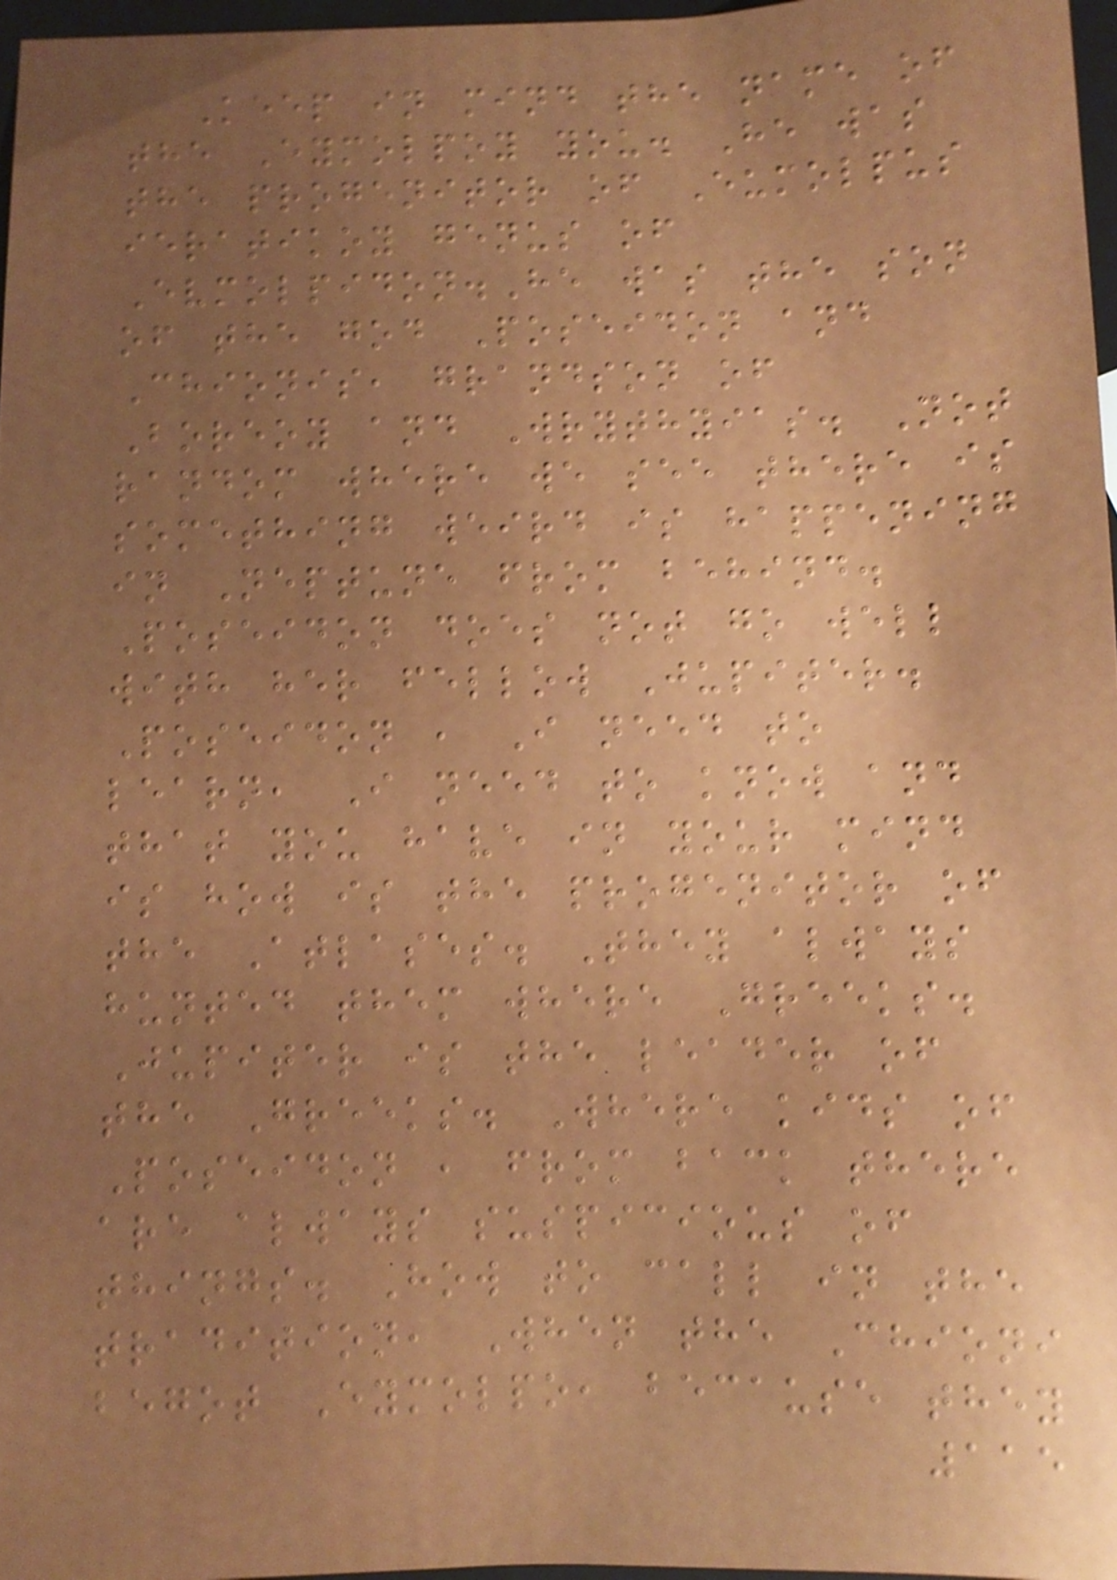Keep in mind the name of
the Eymolpoy you. He was
the progenitor of Eumolpus
ieratikoy genus of
Evmolpidon.He was the son
of the god Poseidon and
Chionis, grandson of
Boreoy and Wrythyias. Not
random where we see there is
something weird is happening
in Neptune from behind.
Poseidon does not go well
with her fellow Jupiter.
Poseidon , I need to
learn, I need to know and
that you have in your mind
is how is the progenitor of
the Atlases. They always
hunted them where Greeks.
Jupiter is the leader of
the Greeks. Where kids of
Poseidon , from back there
are always suspicious of
things. How to call in the
tradition, When the Chioni
begot Eymolpo, because they
115
